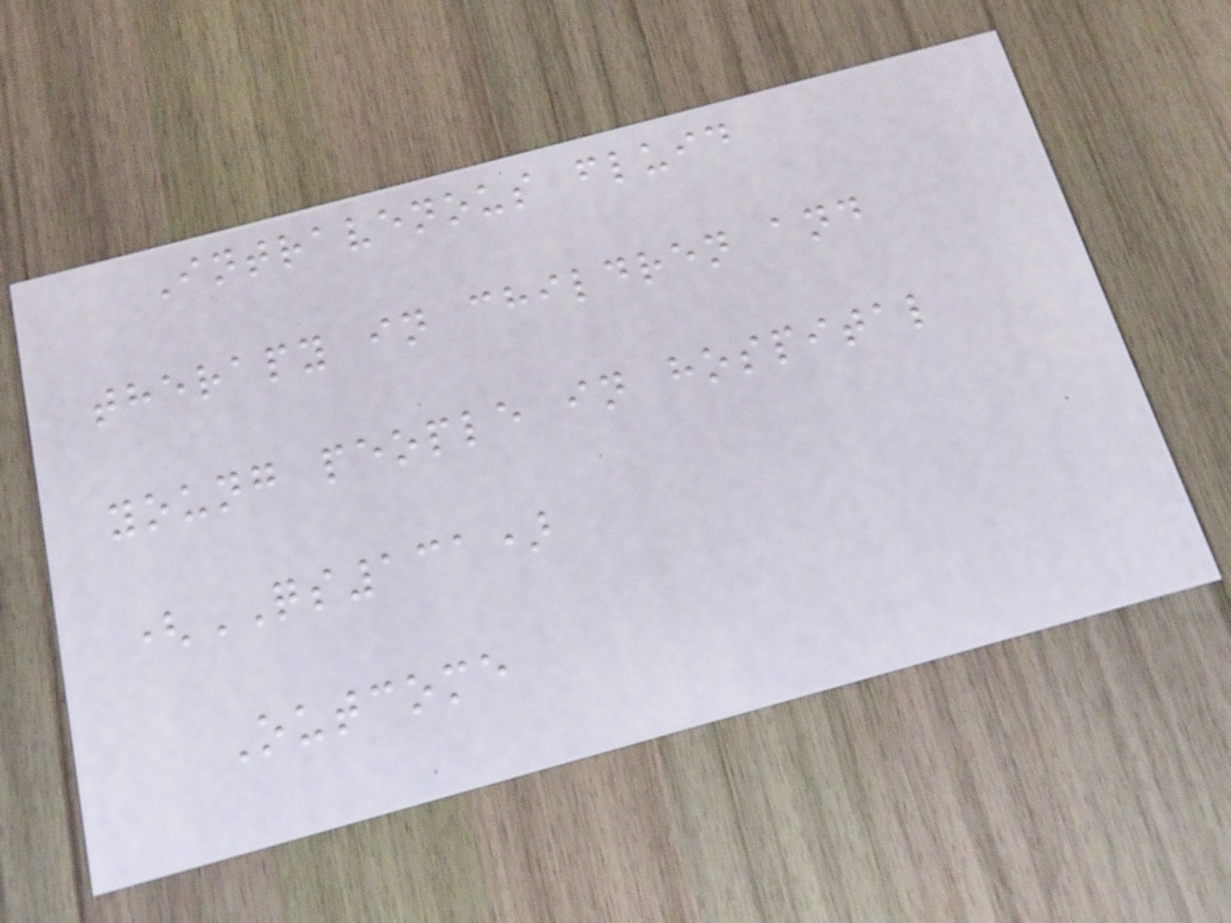Intravenous fluid
therapy in children and
young people in hospital
(QS131)
Outcome
